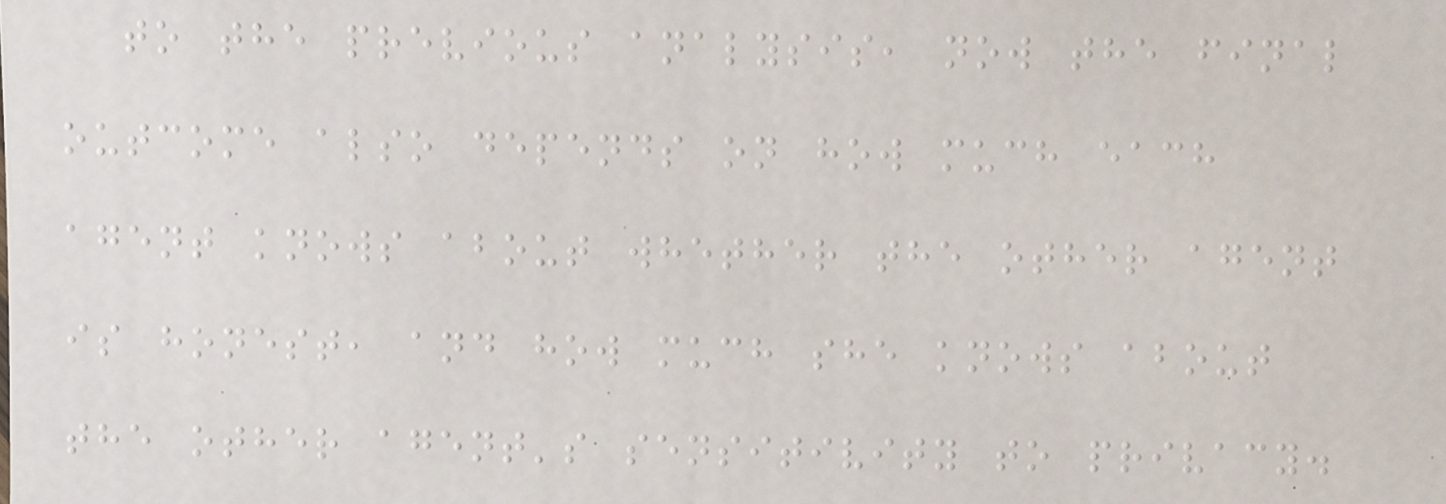to the previous analysis, now the final
outcome also depends on how much each
agent knows about whether the other agent
is honest, and how much she knows about
the other agent's sensitivity to privacy.
